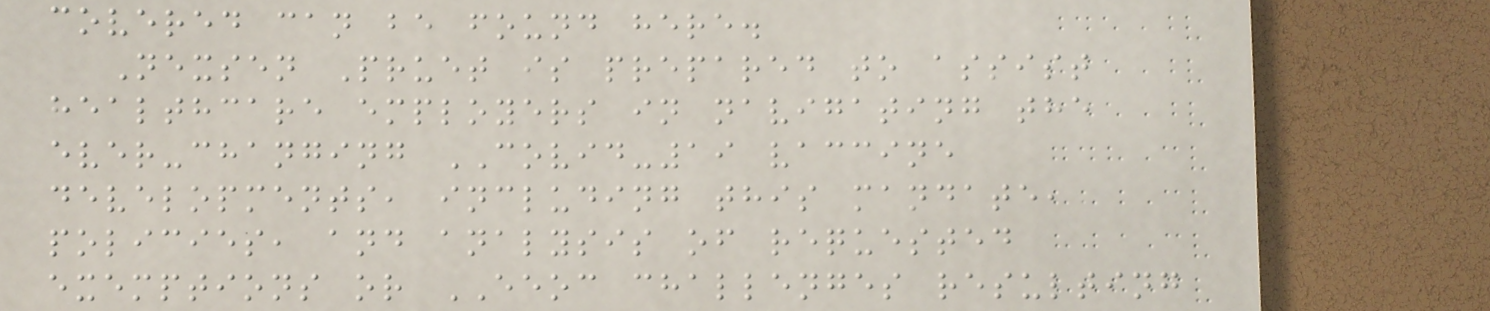covered can be found here.
Nexsen Pruet is prepared to assist
healthcare employers in navigating the
ever-changing COVID-19 vaccine
developments, including this mandate,
policies, and analysis of requested
exemptions or EEOC challenges resulting
